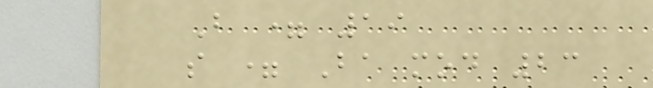B = 19
s = Ba mod 23
